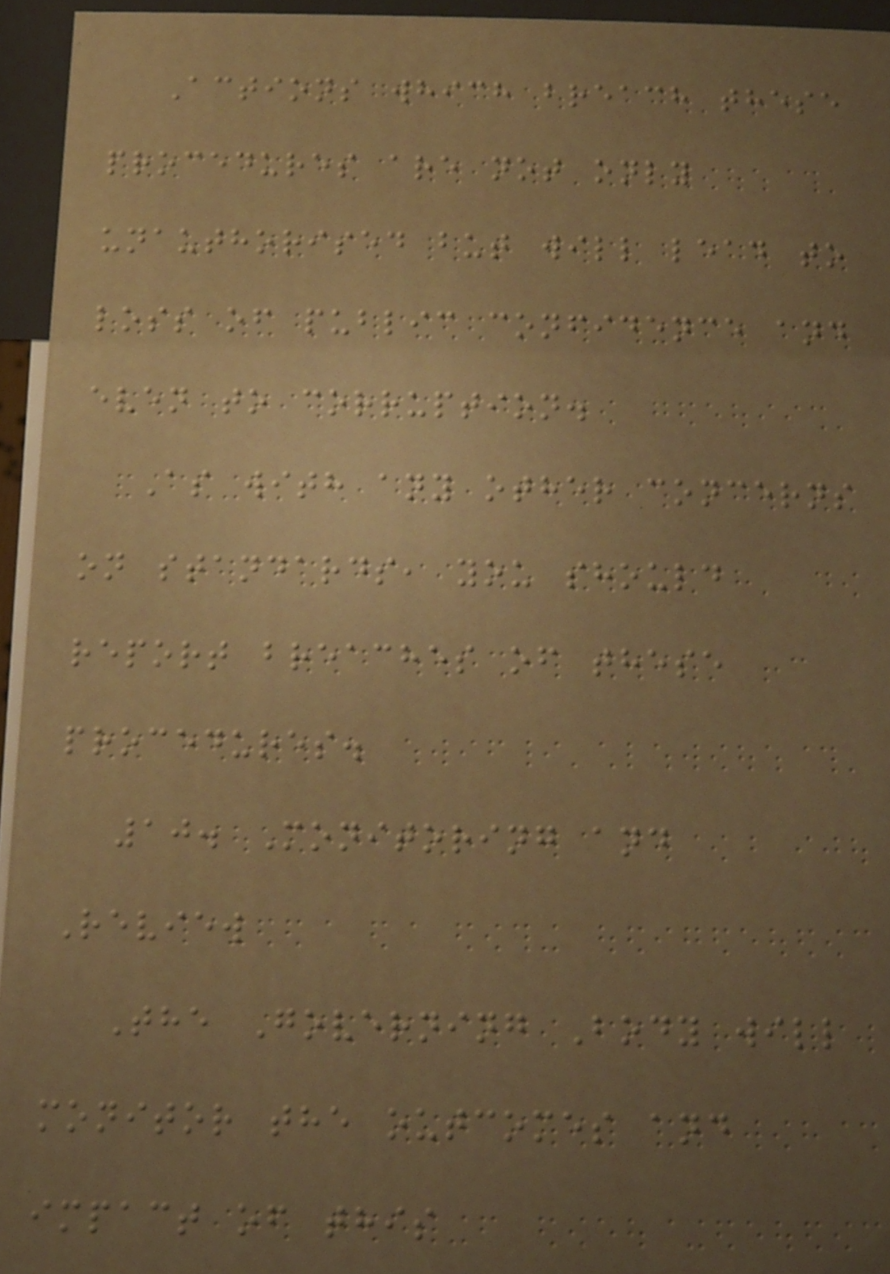Actions which breach these
procedures are not only
unauthorised but will lead to
loss of public confidence and
even to corruption.
As with any other concerns
on standards, you should
report breaches of these
procedures.
10. Monitoring and
Review
The Governing Body will
monitor the outcomes and
impact of this
